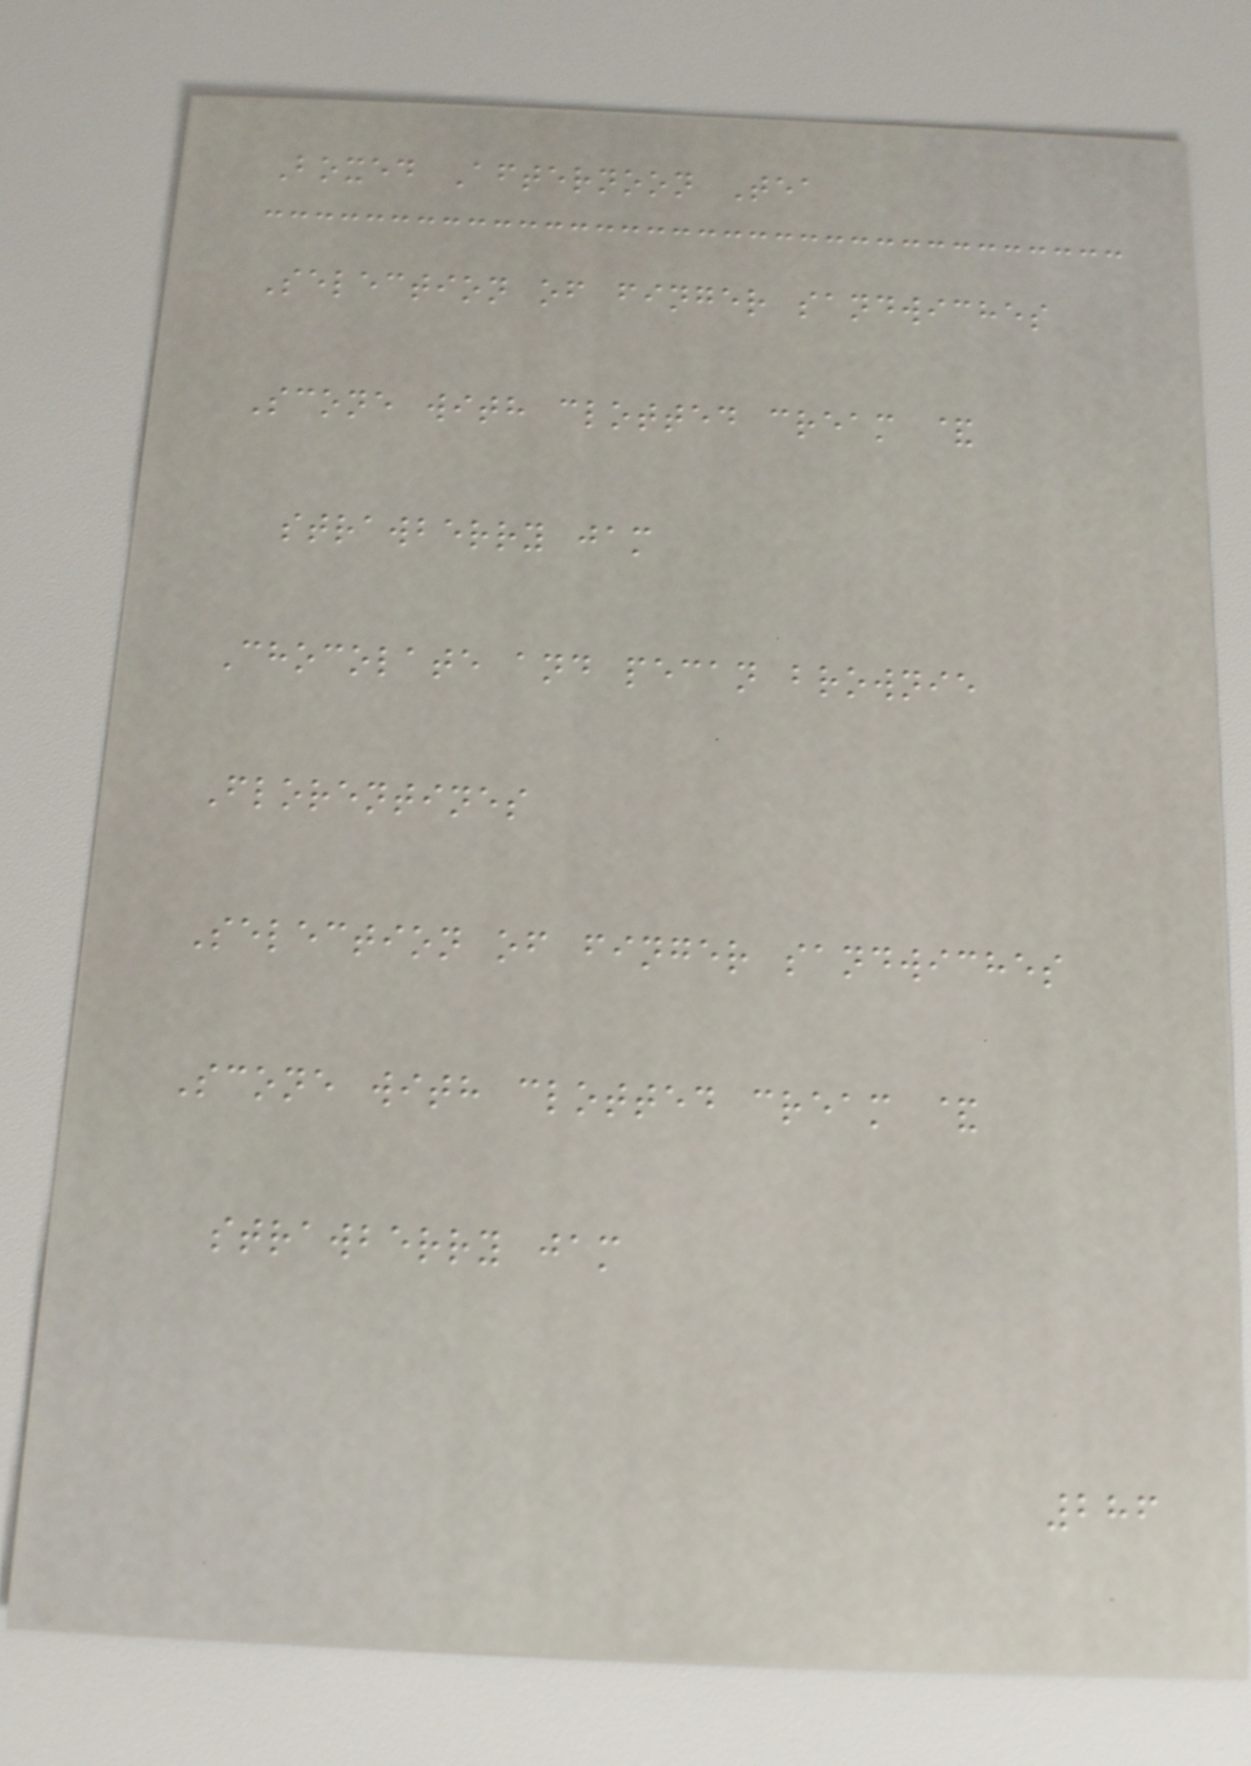Boxed Afternoon Tea
Selection of finger sandwiches
Scone with clotted cream &
strawberry jam
Chocolate and pecan brownie
Florentines
Selection of finger sandwiches
Scone with clotted cream &
strawberry jam
286
